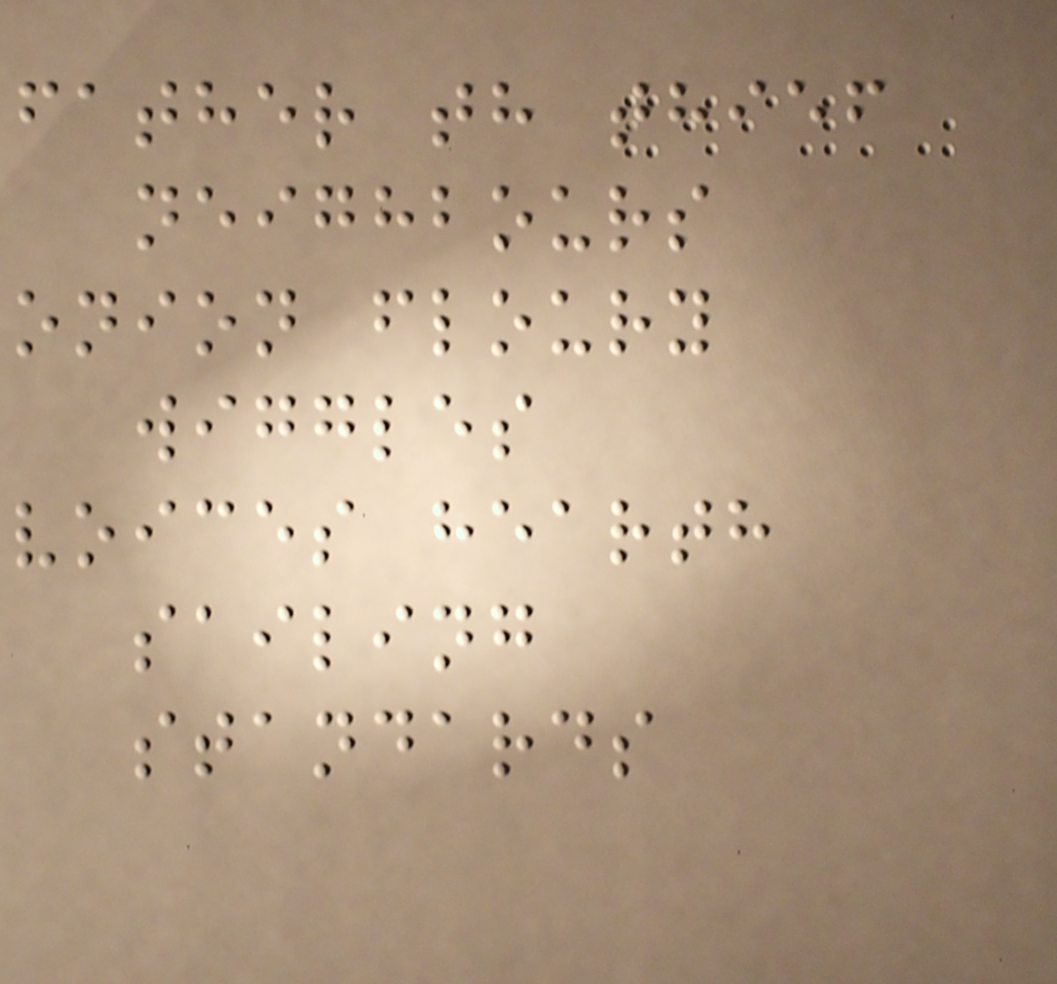father th thief
neighbours
onion floury
wiggles
voices hearth
sailing
standards
